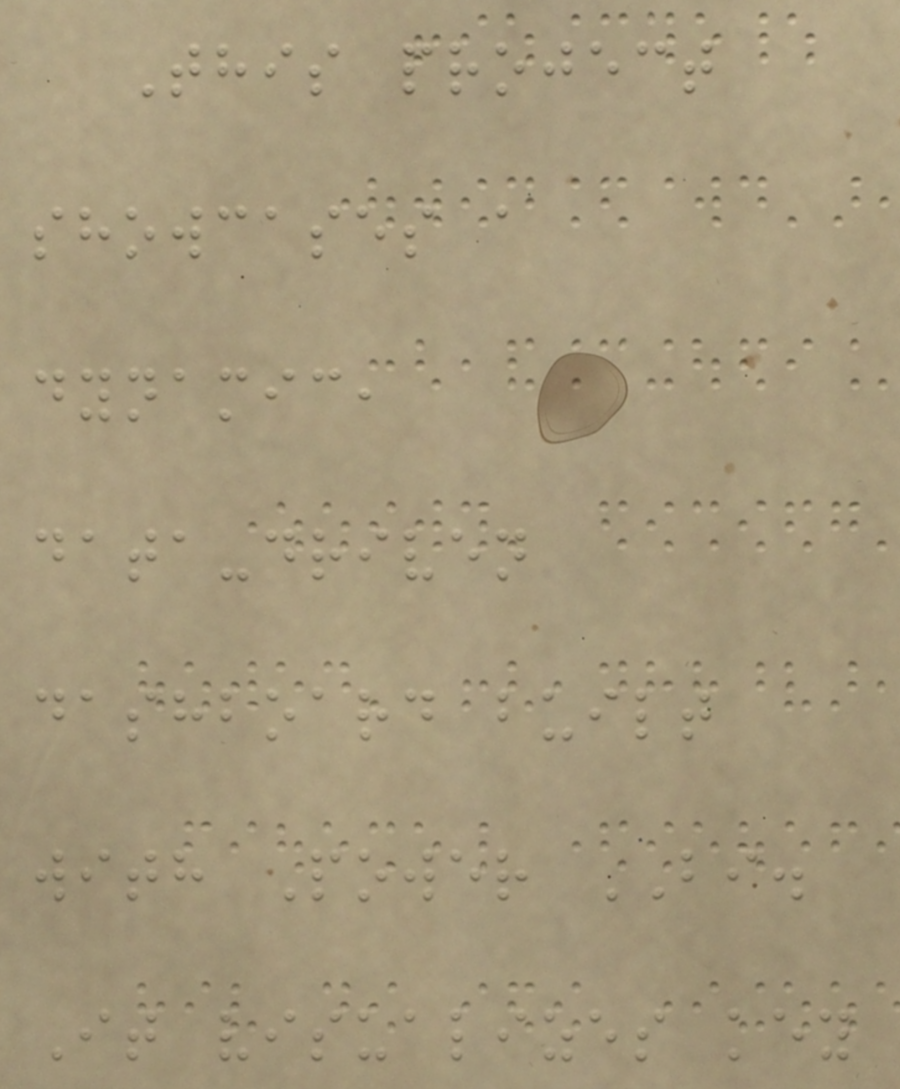This project
showcases a
dynamic,
data-driven
dashboard built
with Power BI.
It visualizes key
